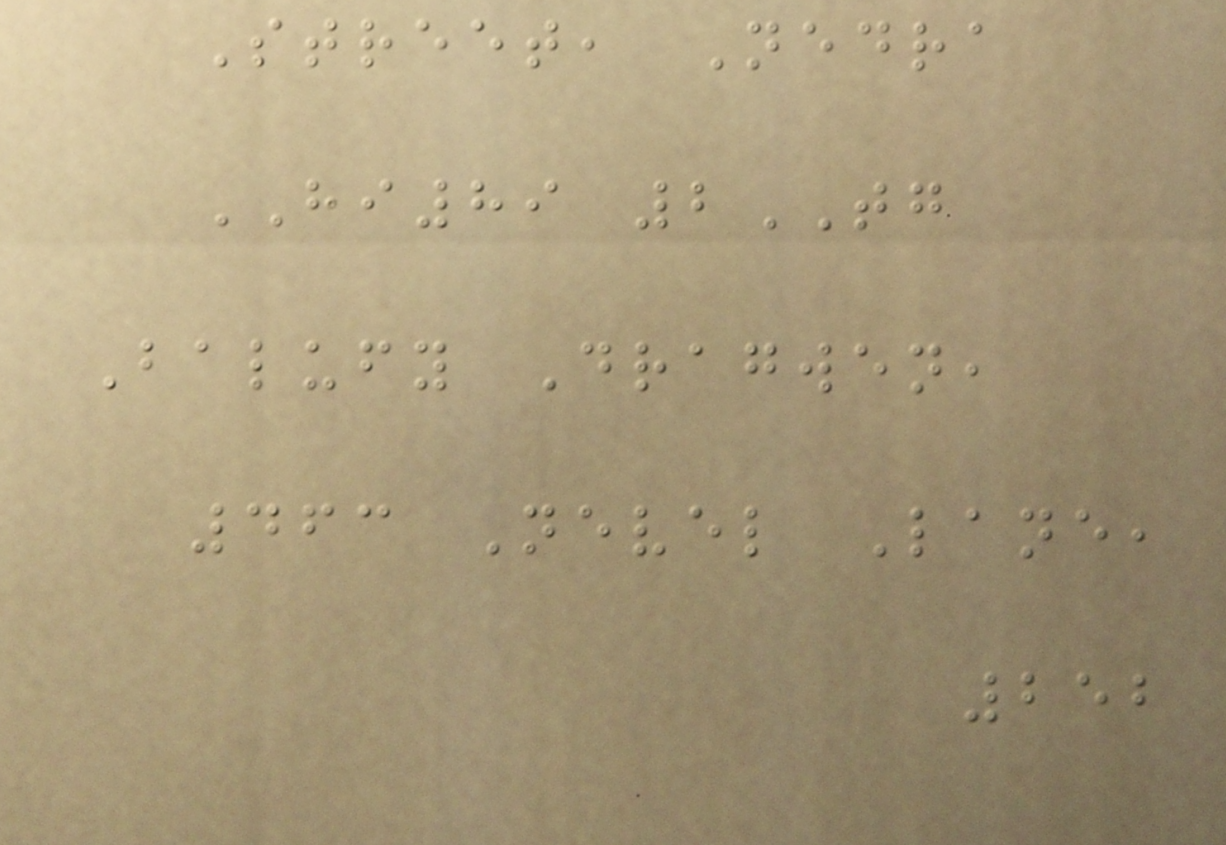Street, Nedra
HI89 2TG
Balufy Dragwen,
463 Nevel Lane,
252
